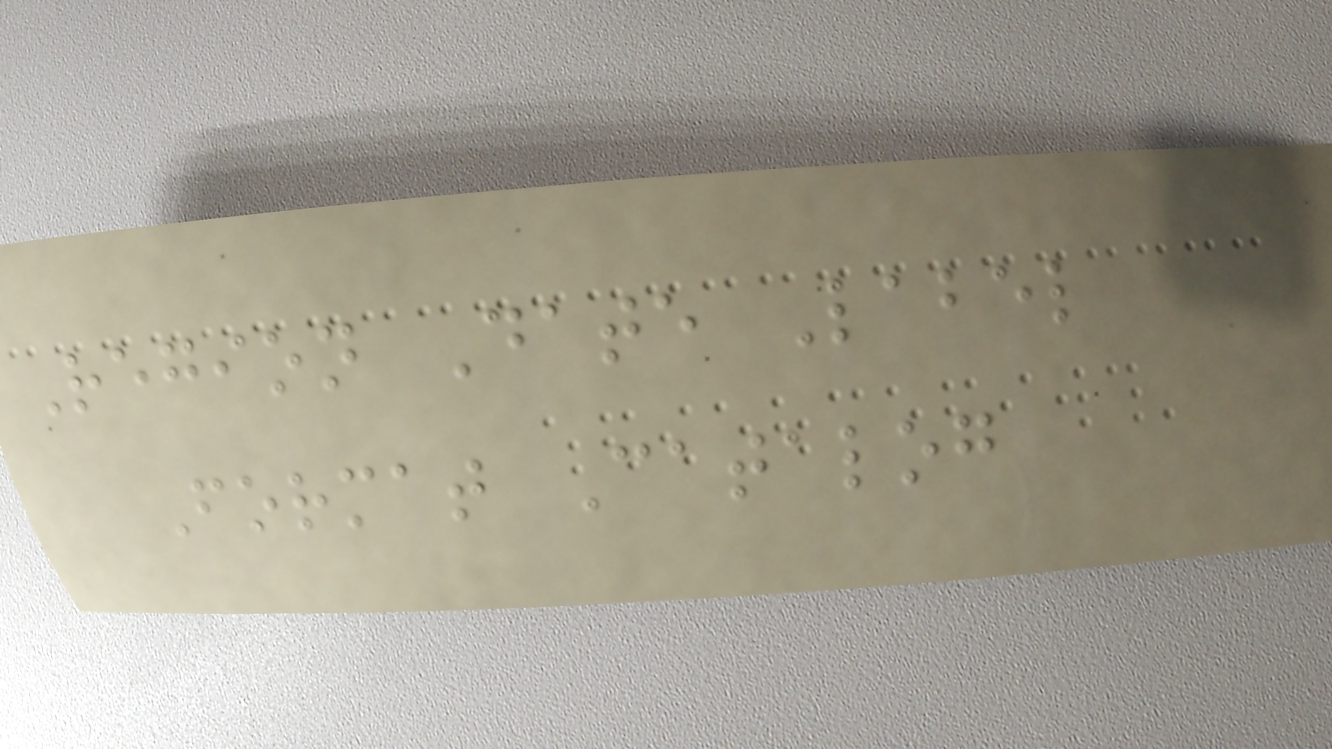Region Date Label
Format Catalog
